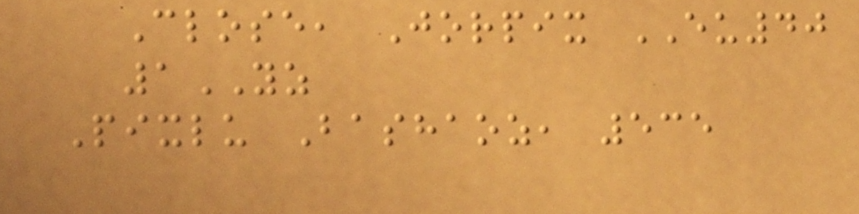Close, Jorpix EU40
1YZ
Pixlu Bashaoz, 535
